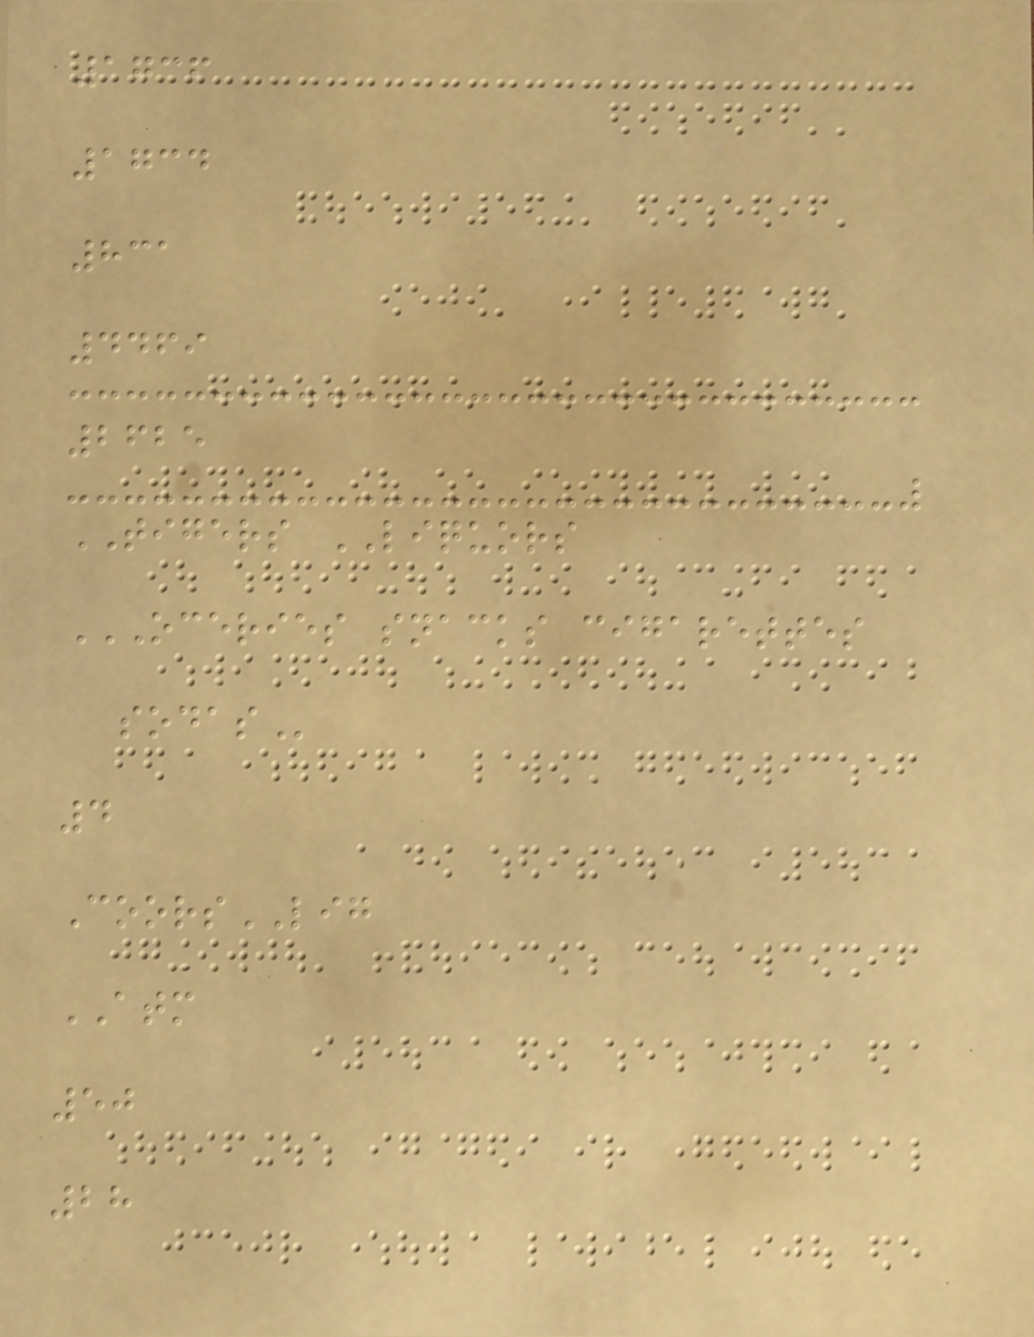1736
1734
831
4469
2625
TIGERS LIQUORS
OCERIES SNACKS CIGARETTES
SODAS
4
CoorsLIG
ATM
50
28
